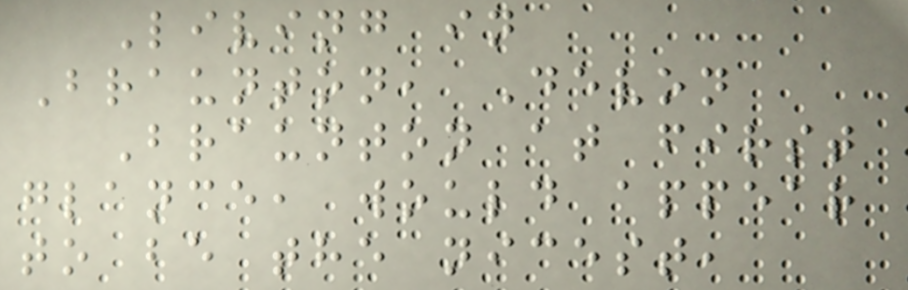Living in
Braunton, Devon
Braunton at first
glance, would appear
to be the nicest,
